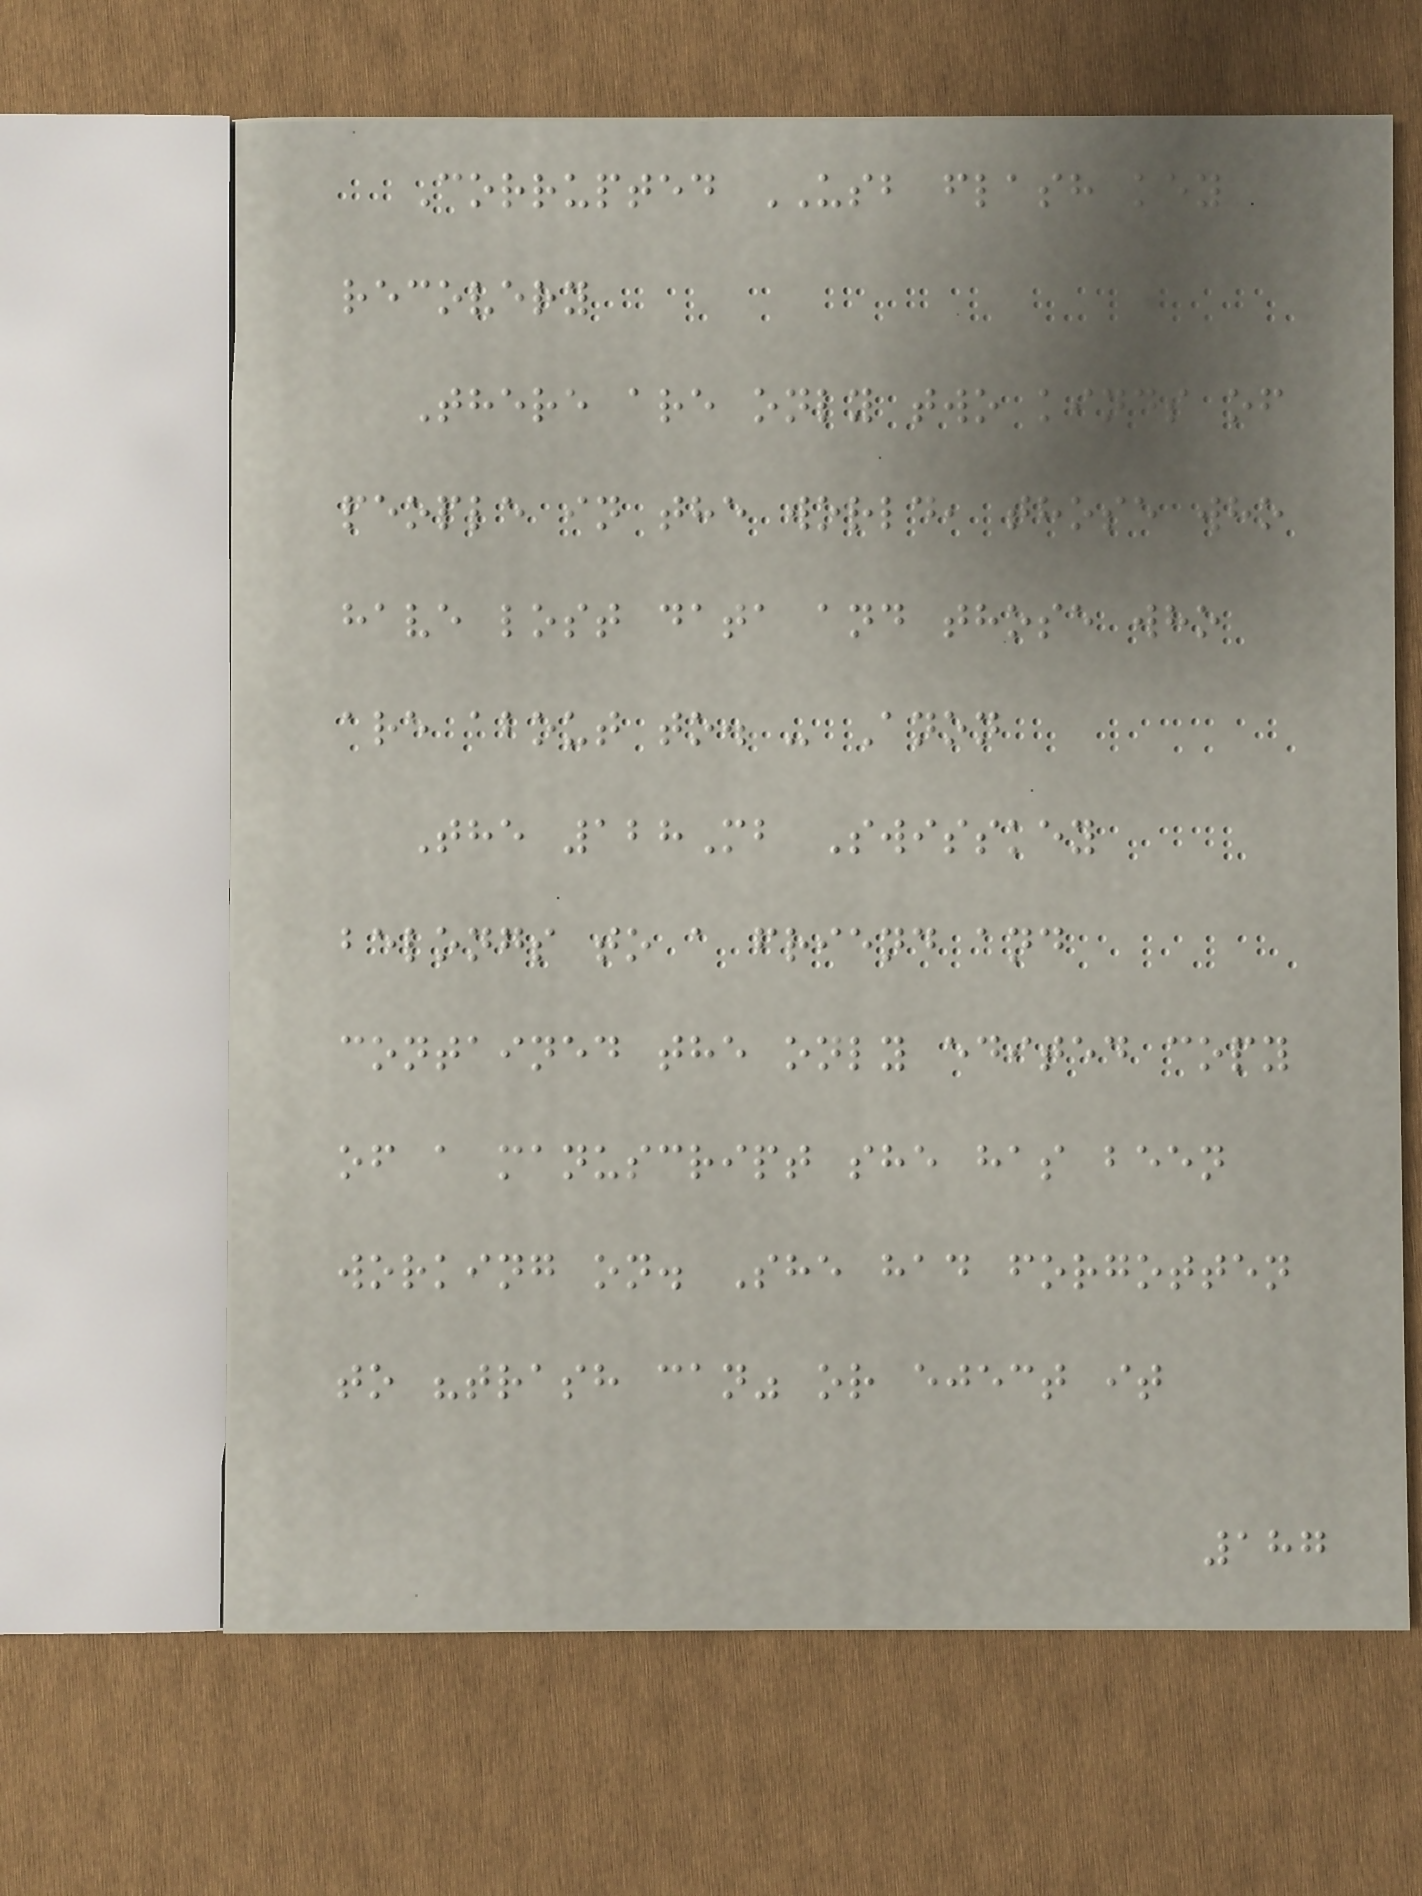Corrupted USB flash key
recovery
There are only two kinds of
people in the world, those who
have lost data and those who
are about to. - Anon
The 128Mb Swisskey
belongs to a friend and
contained the only edited copy
of a manuscript she has been
working on. She had forgotten
to "trash can" or eject it
187
